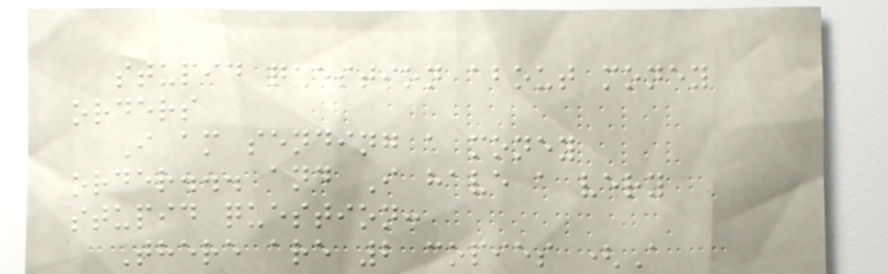stupid question about money
orders
I am sending a money
order... and I have a very
stupid question:
There are 2 copies (A
